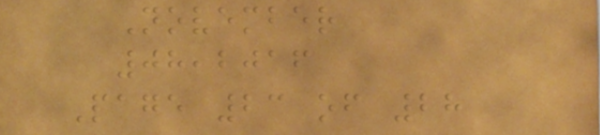November
08,2016
Page 23 of 28
